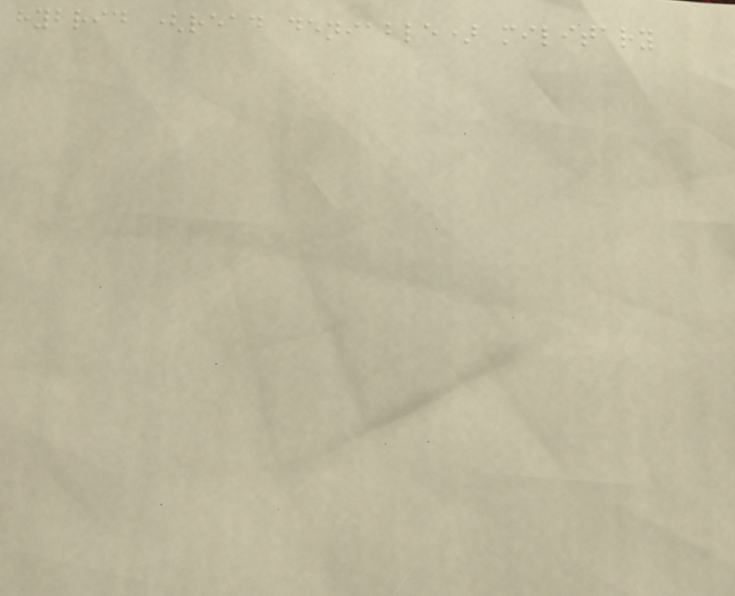hybrid (read deniable) military
